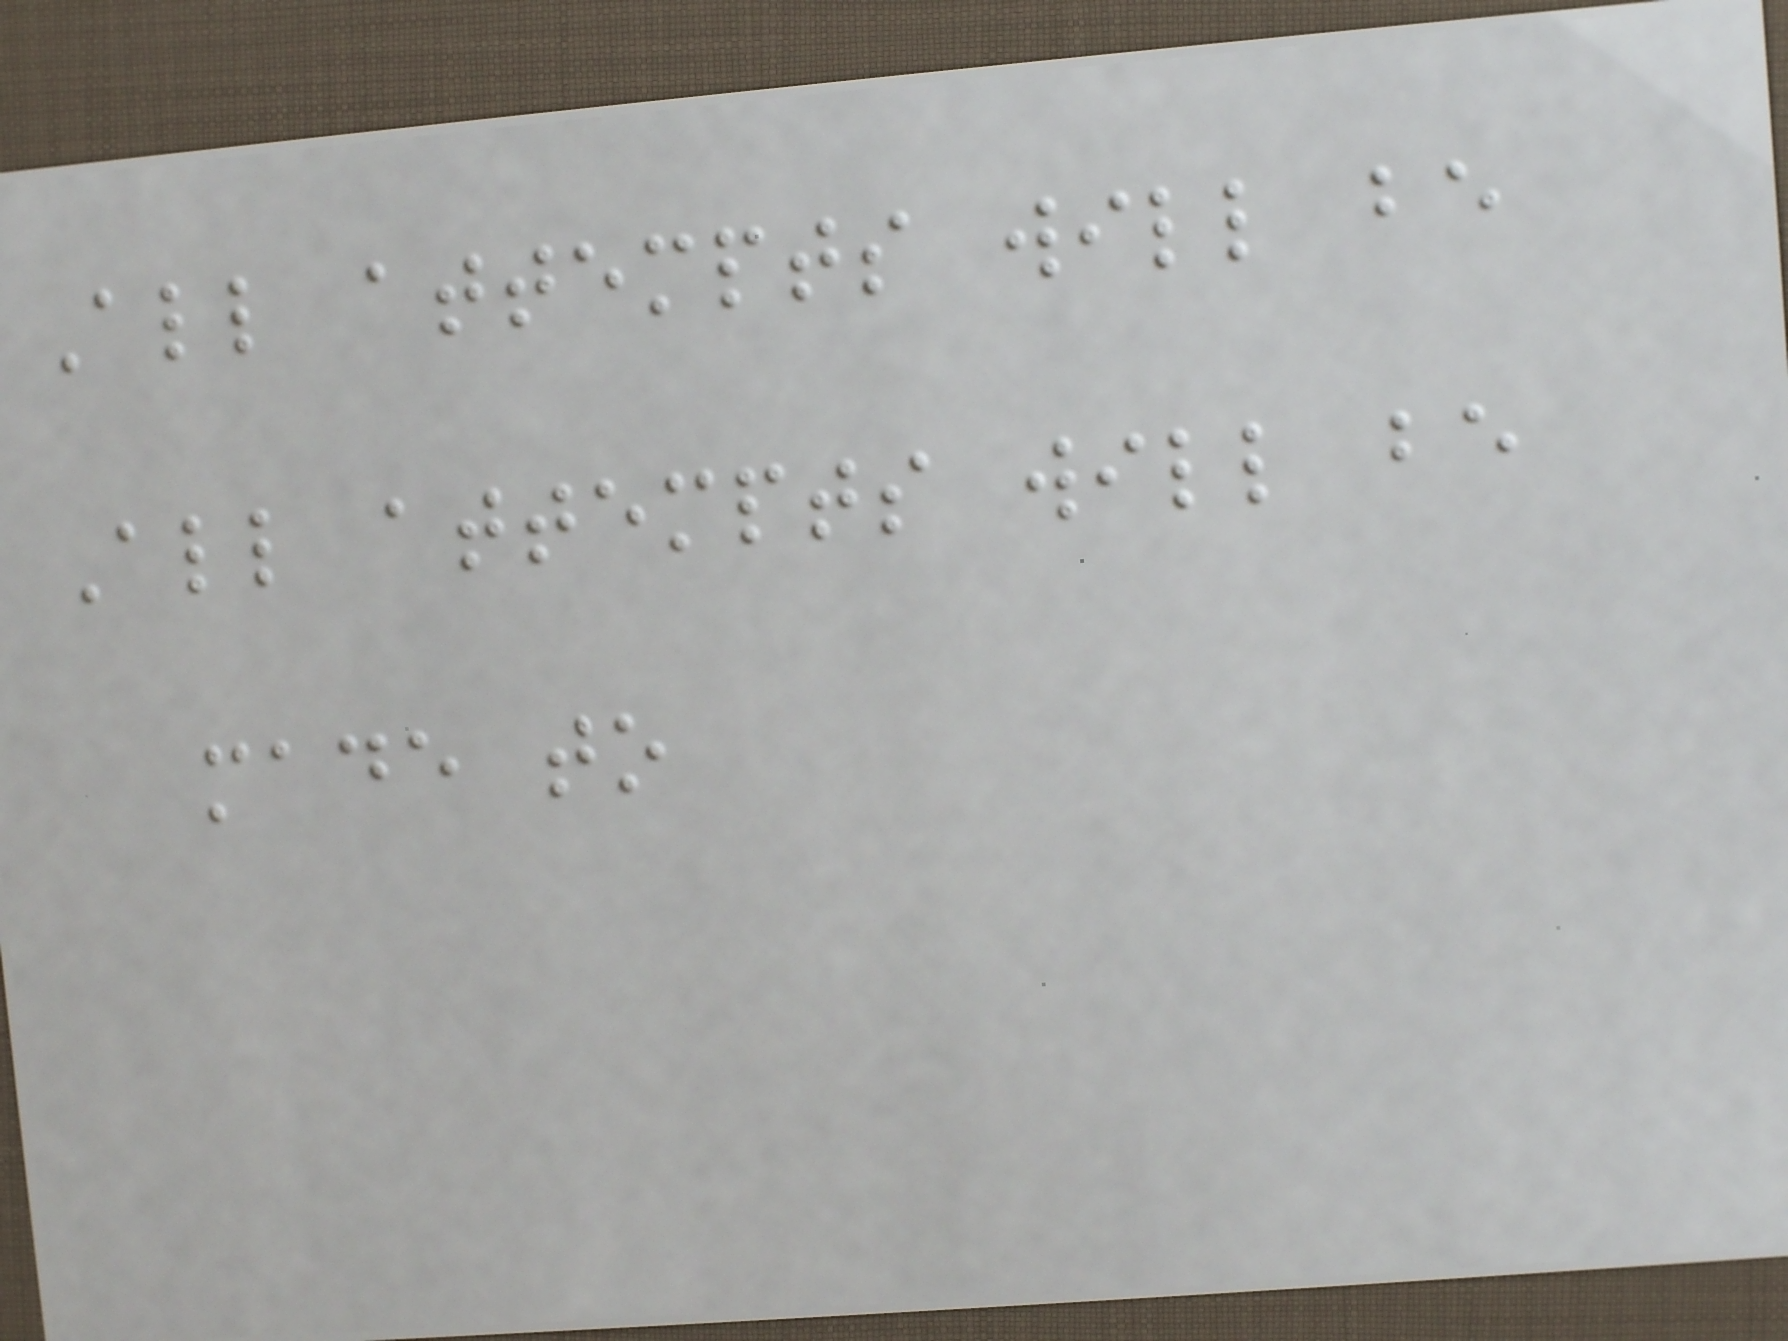All attempts will be
All attempts will be
made to
